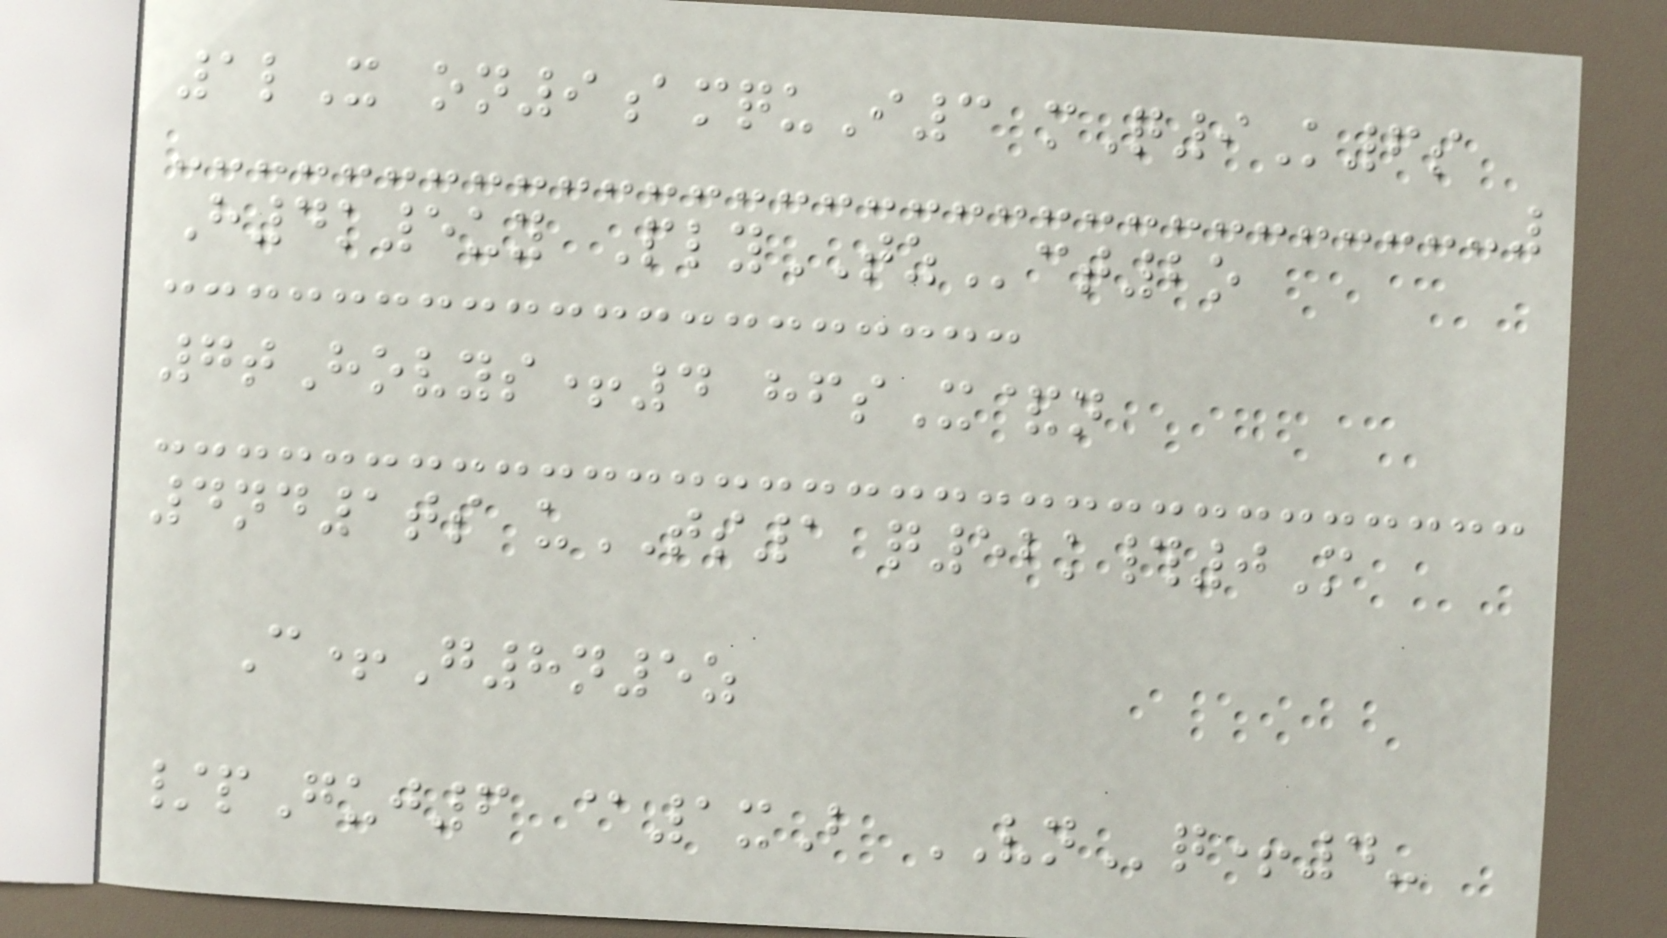1lX on9amquI3 mQ9K6s
H4k5uy PlyTZct2o
7tHovys+4 hfsX&n
4nd1ts uTS1 q52k#0M
C+G8n5z
/pGuj6 @1xB VNq+4-
